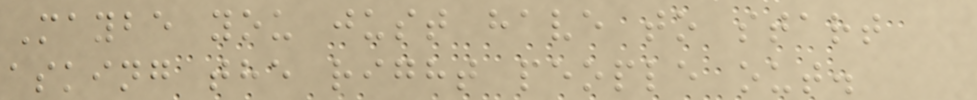Maybe you just have to start
asking the right people out.
